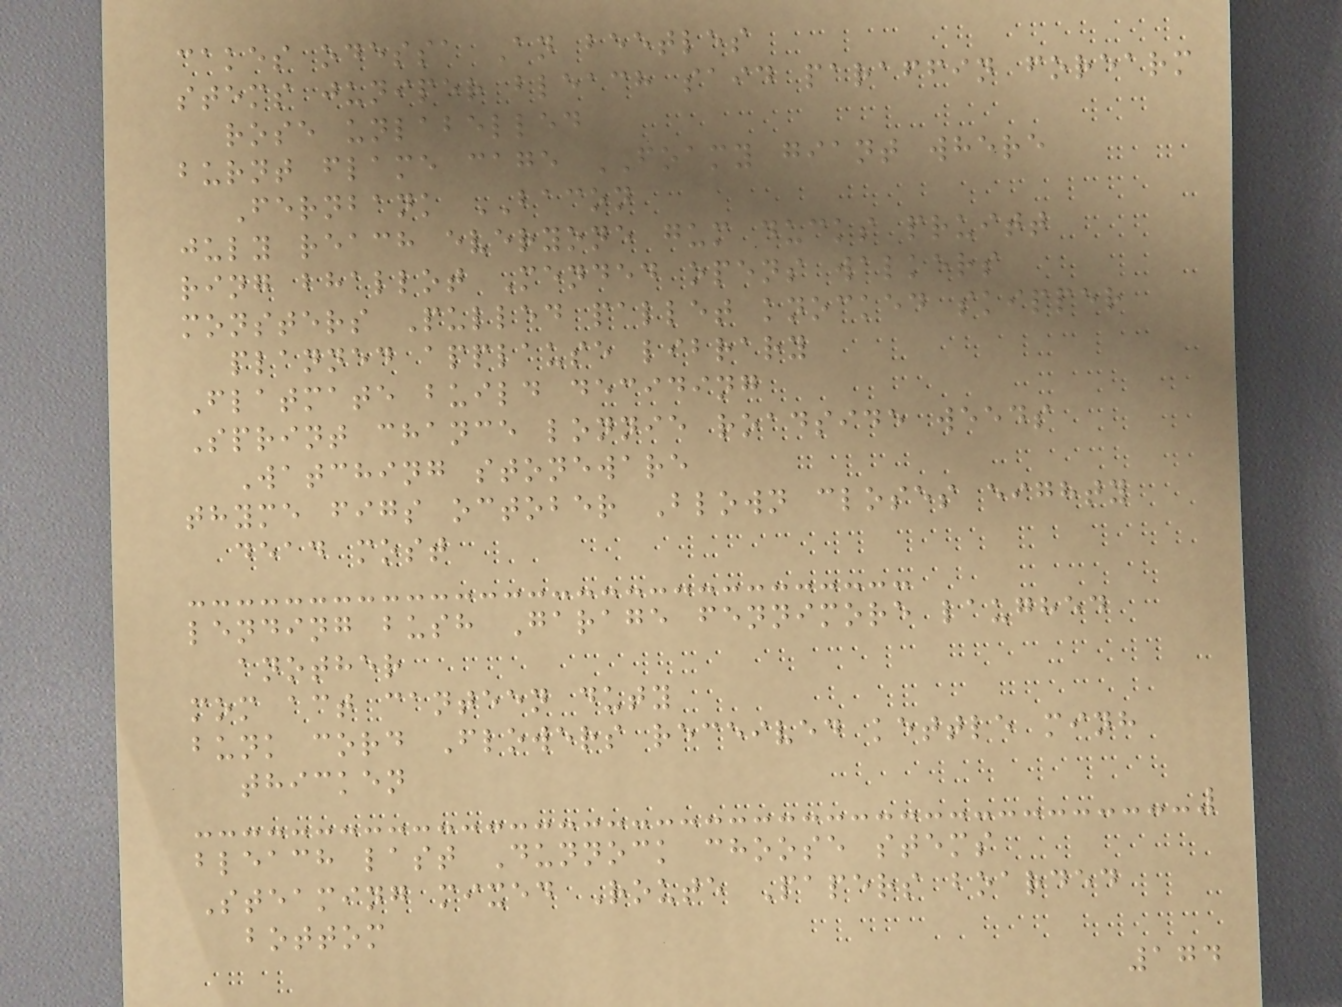cakes odessa An beetles
stems juniper bleach said paraffin forearm
rose unlabelled
burnt flame cage FOAMY giant where
Fernbank BACON
july reach everyone gum ducks pruitt
ring bhallot Mended opens walkers
monsters Pulled pallet knocked skipper
planned applause library
Flatmate build deciding
Sprint chance lonnie roadside weeds
Watching stoneware
thyme figs october Blown closes eighty
dead most
lending bush Garage fennimore laughed
another
mom act canteen duty
bunk cord Flowers received kettle minh
thicken
bleach last Dunnock choose stems
Steaming mixed Route Papers boarded
bottom
174
